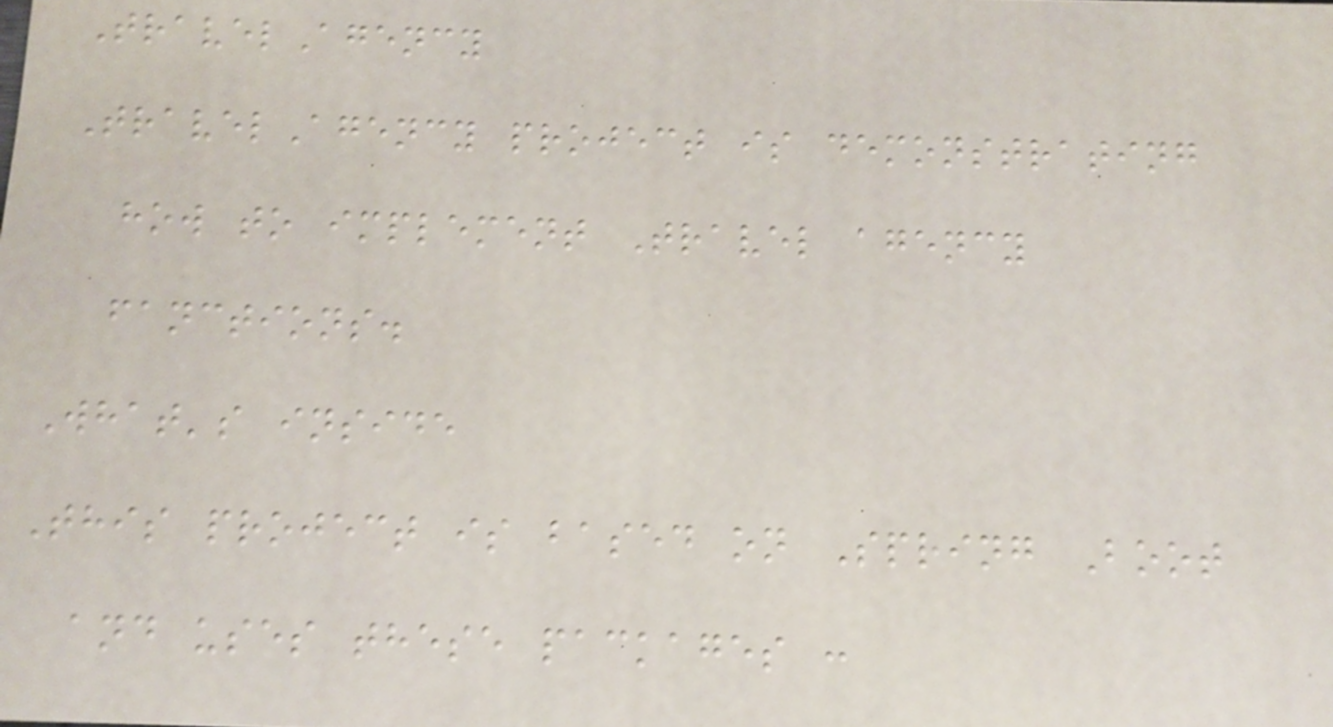TravelAgency
TravelAgency project is demonstrating
how to implement Travel agency
fanctions.
What's inside
This project is based on Spring Boot
and uses these packages :
